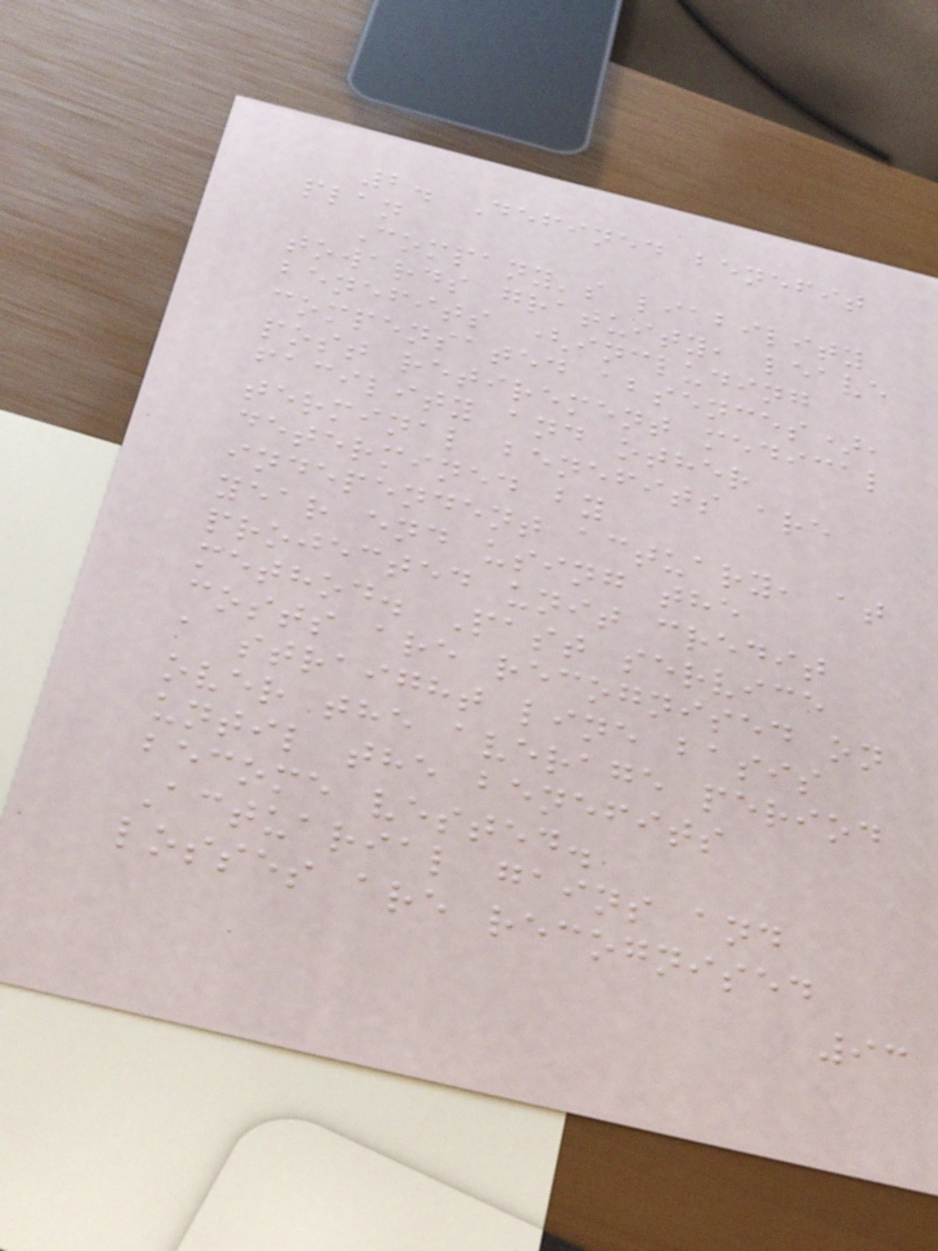2. Defined benefit
plan
Company's liability
towards gratuity, leave
benefits (including
compensated absences),
post retirement medical
facility and other
terminal benefits are
determined by
independent actuary, at
year end using the
projected unit credit
method. Past service
costs are recognised on
a straight line basis
over the average period
until the benefits
become vested.
Actuarial gains and
losses are recognised
93
